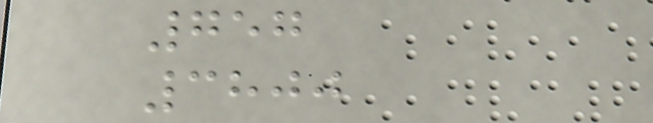757
3800
